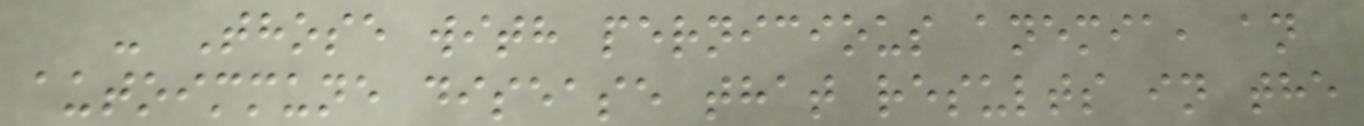- Those with pernicious anemia, an
autoimmune disease that results in the
